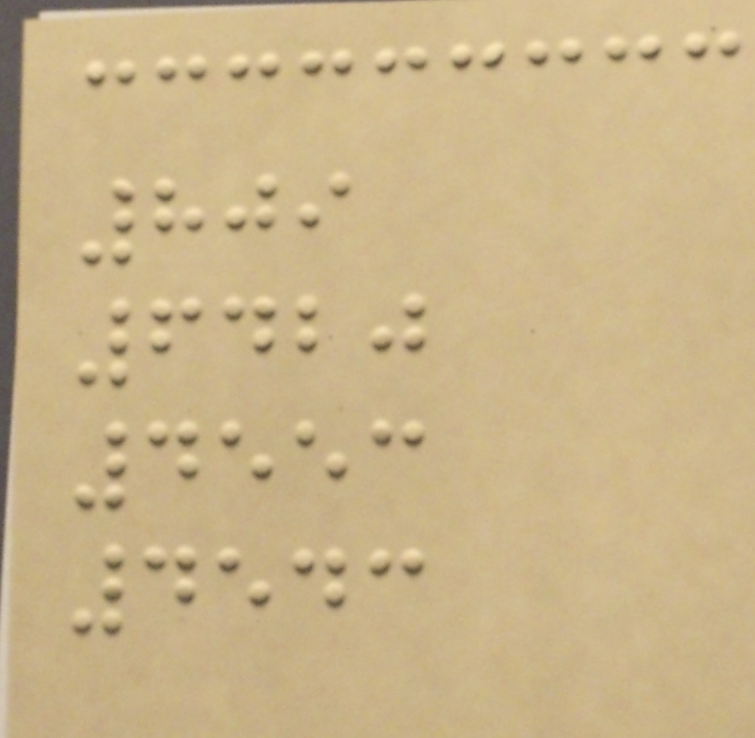809
6420
4553
4543
